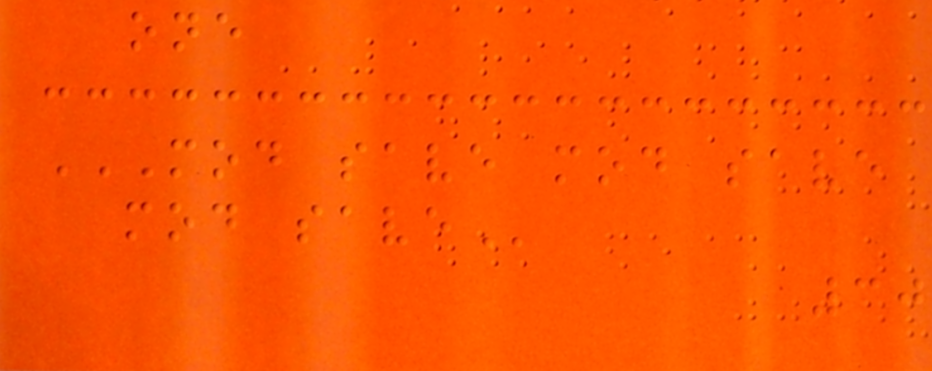one
MOD SAVE MOD SAVE
MOD SAVE
30
